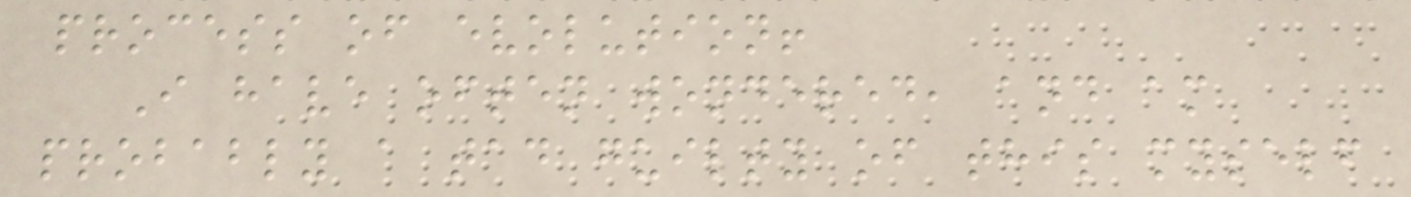process of evolution!
I have often wondered, and am
probably a tad guilty of this myself
